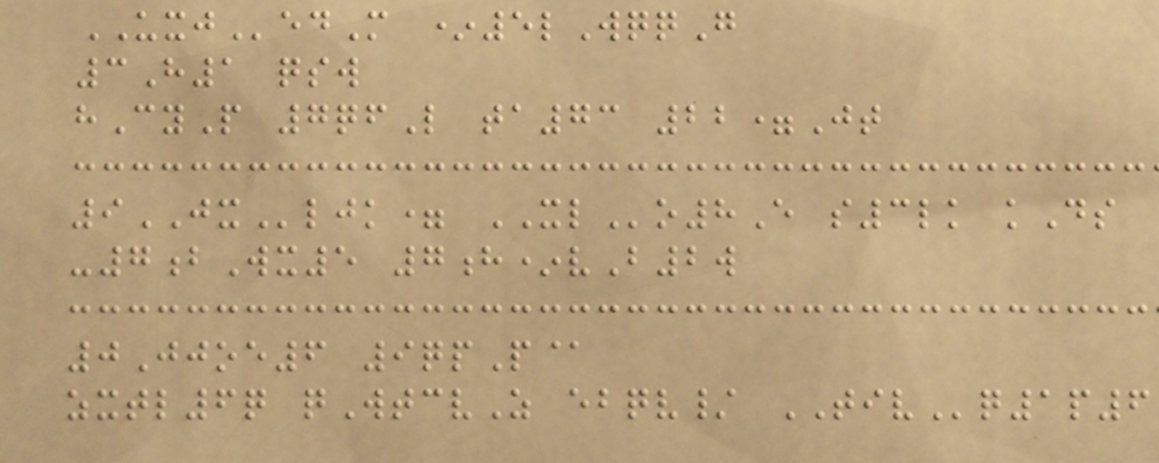UXJedM *5lWqqG
3H1 qsw
hCyP 7qfL ta73 22=Jt
9JXljk= XLo8E s3lk kDs
-7bWx5 7h*vB2w
0Jjoe6 9qpP@
zxtl6q qWtcvZ ebqv/ TIVq1p6
